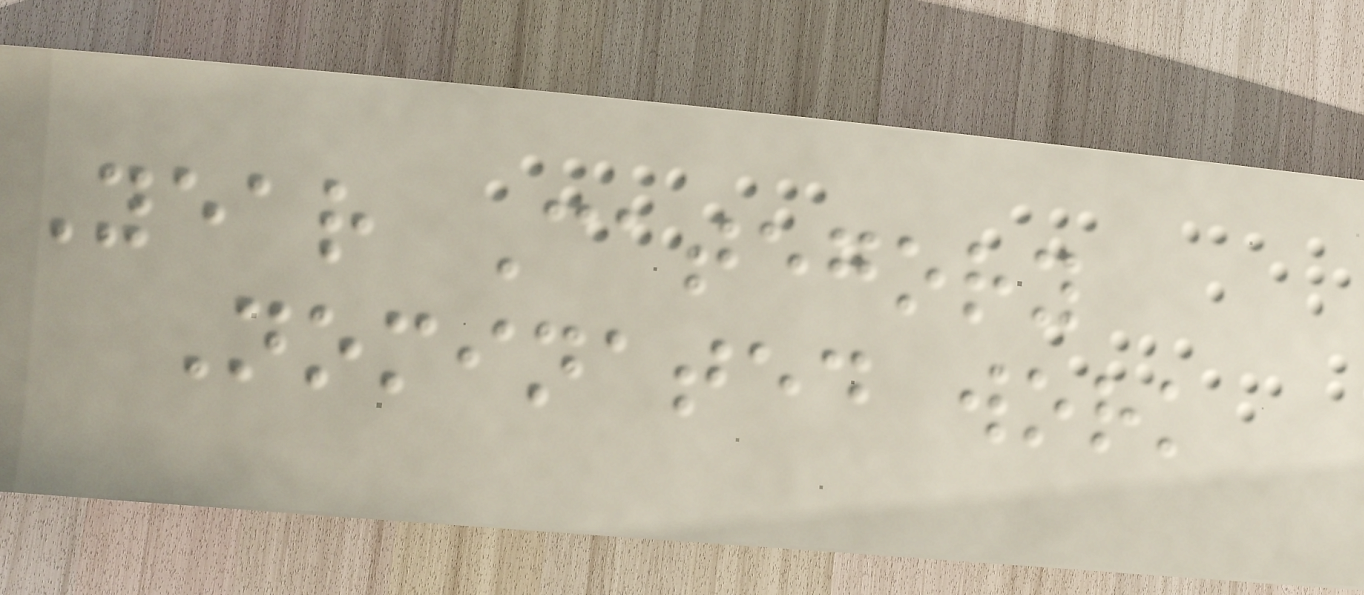Year Category
Nominated work
